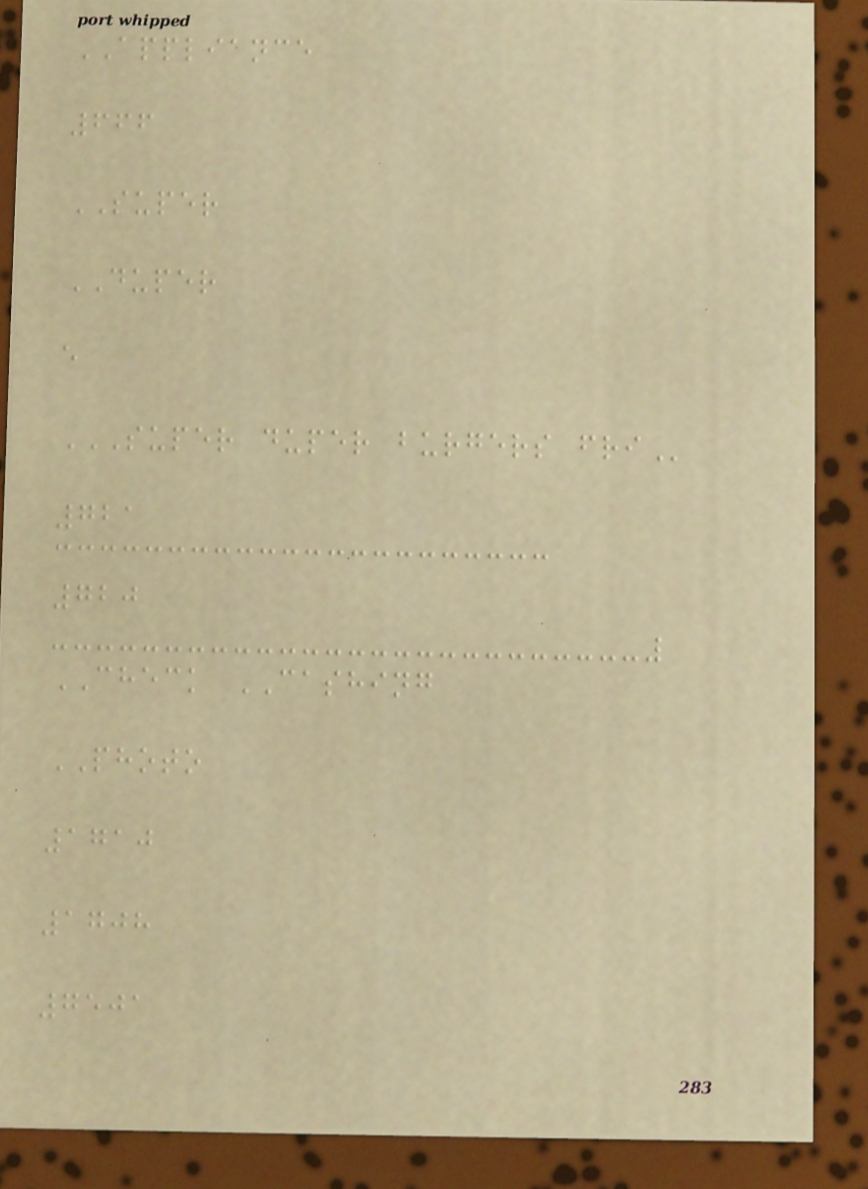APPLIANCE
666
SUPER
DUPER
e
SUPER DUPER BURGERS FRI
721
720
CHECK CASHING
PHOTO
1710
1708
7501
